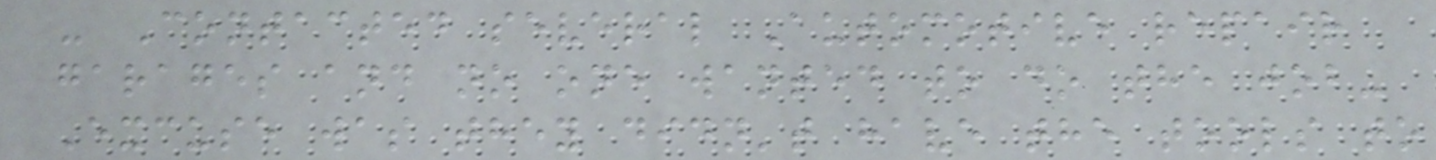- Contacted several Automotive repair
garages and no one wanted to do the job-
Excuse was they didn't have the tools to
